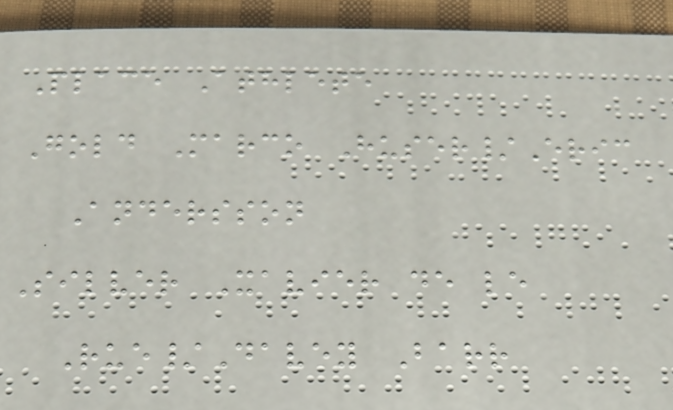Place Athlete
Gold Marco Huser/Eric
Andersson
Silver Xavier de le
Rue/Davey Barr
